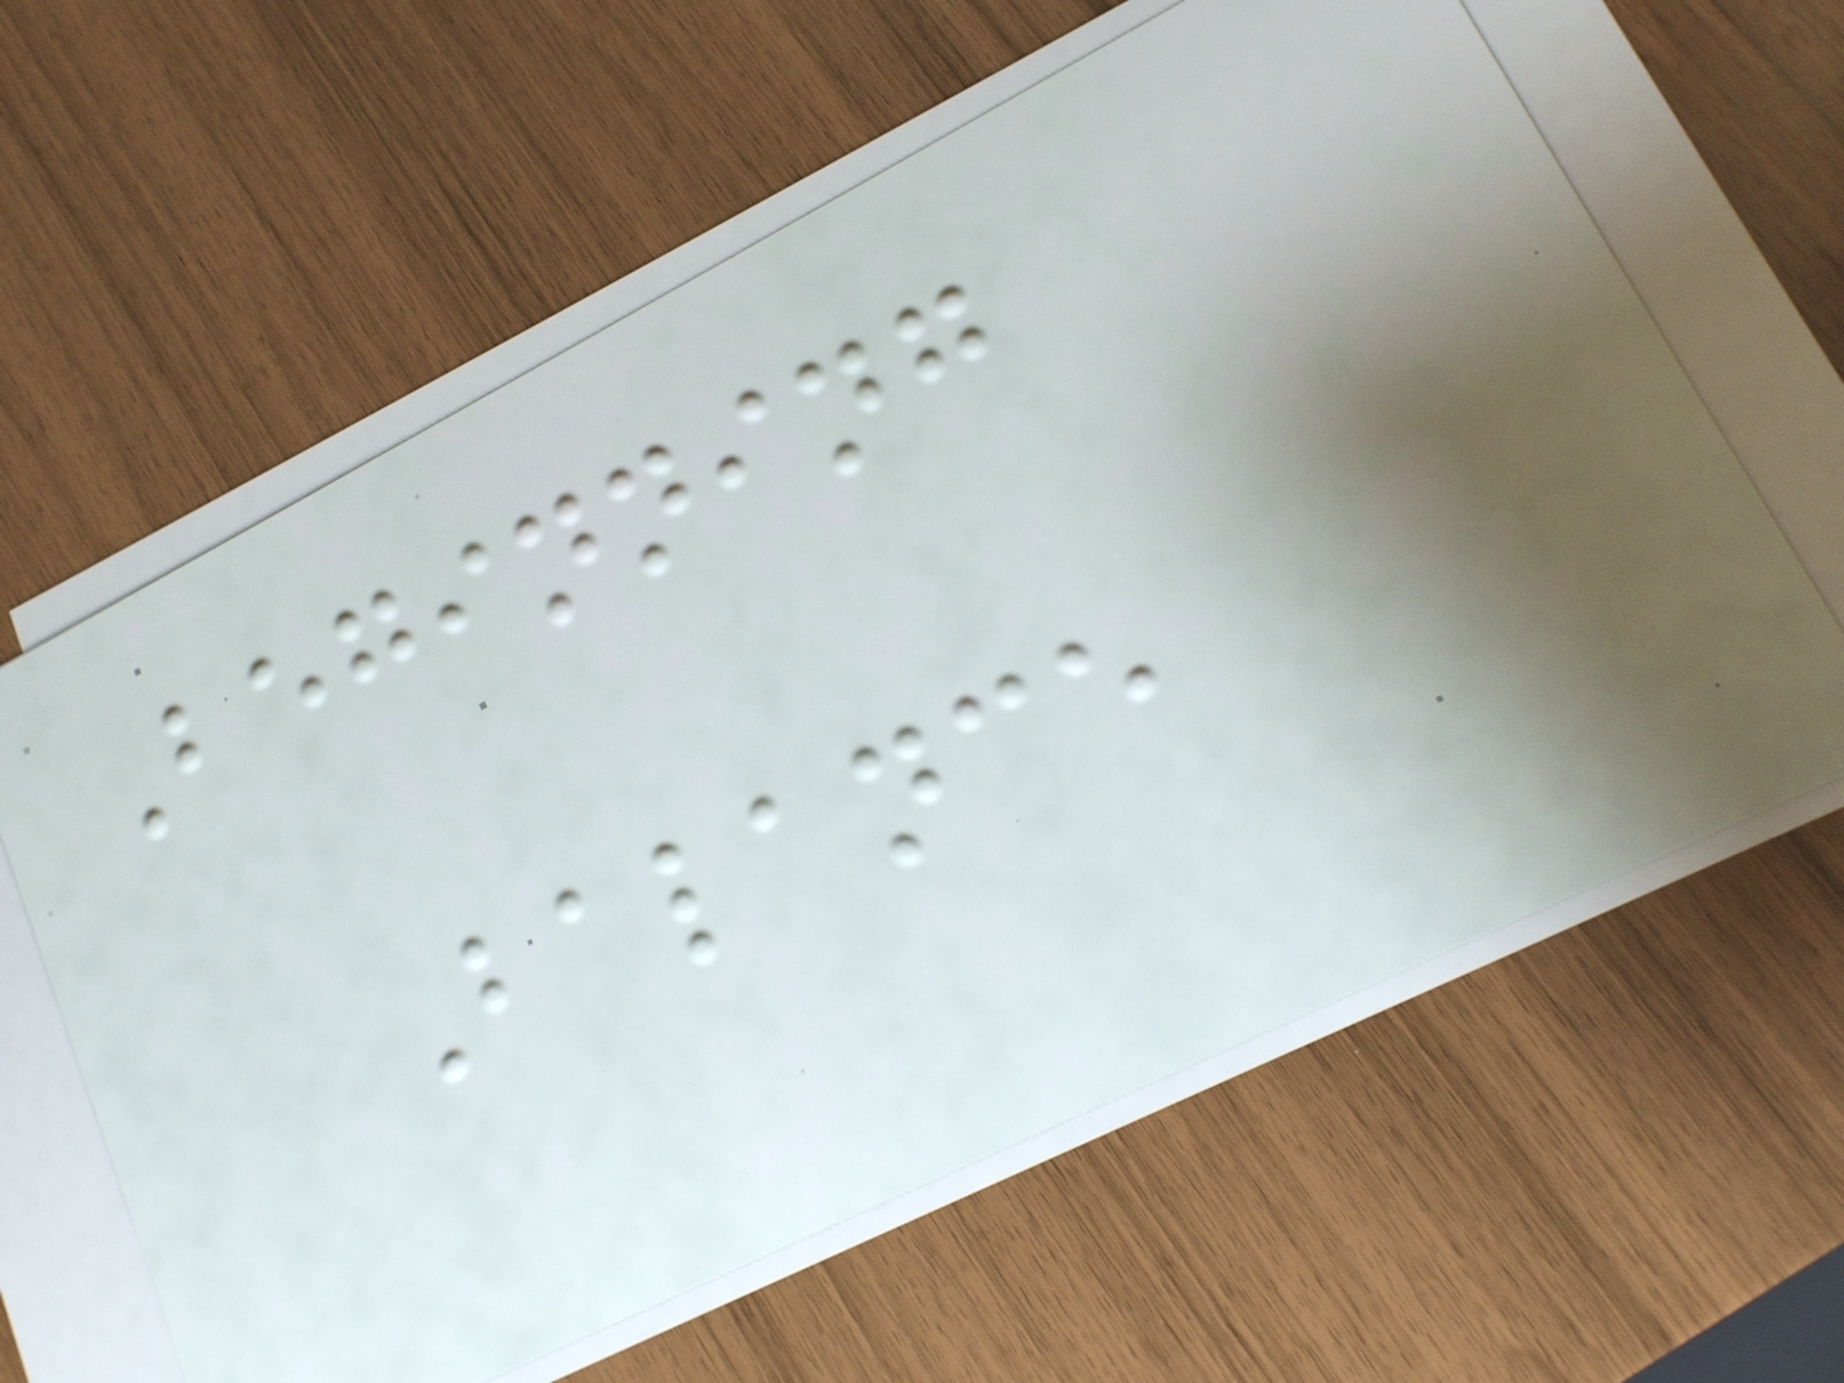Beginning
Balance
